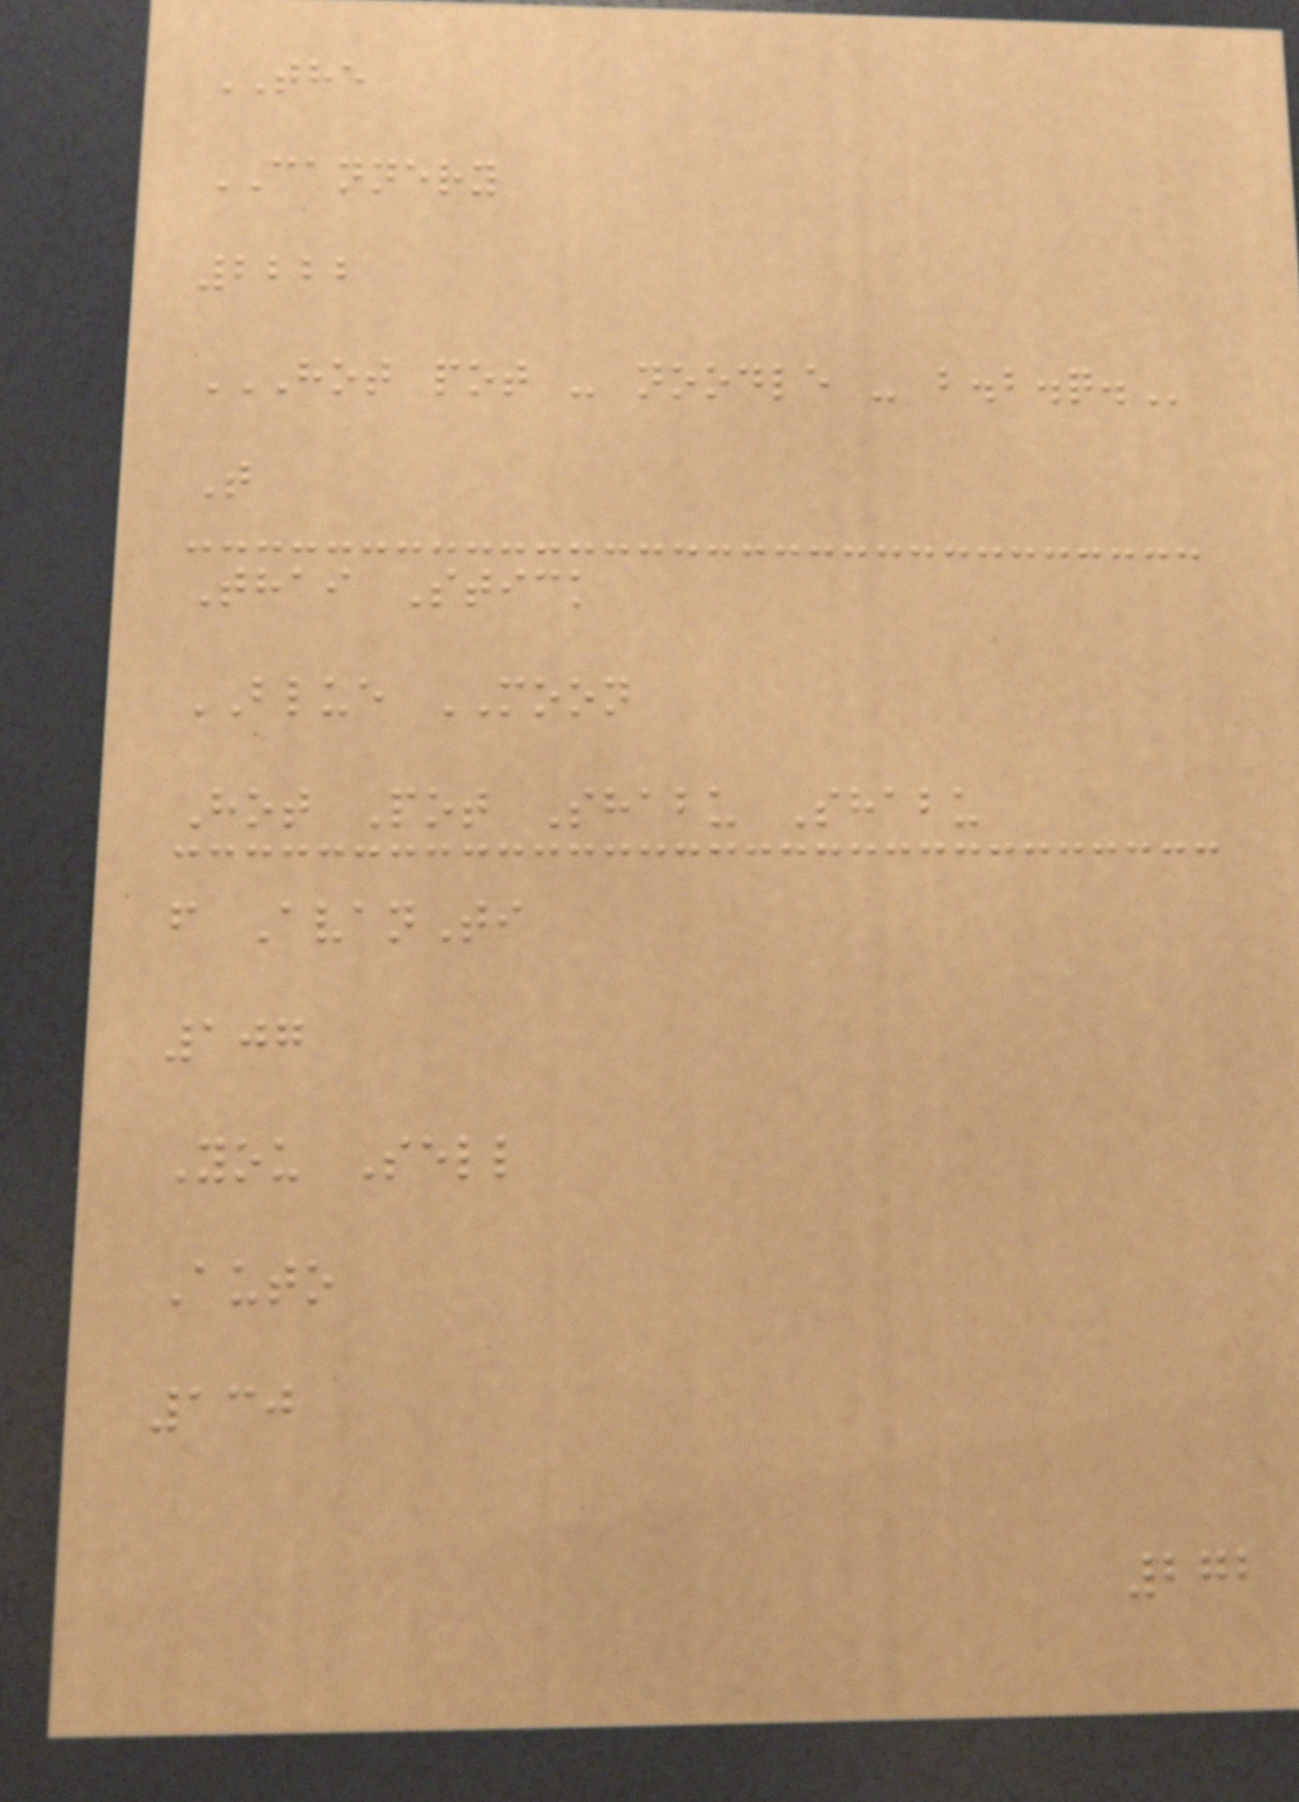THE
CANNERY
2222
HOT POT - NOODLE - B.B.Q.
T
Thai Stick
BLUE MOON
Hot Pot Shabu Shabu
f AvanTi
107
You Sell
Auto
130
272
